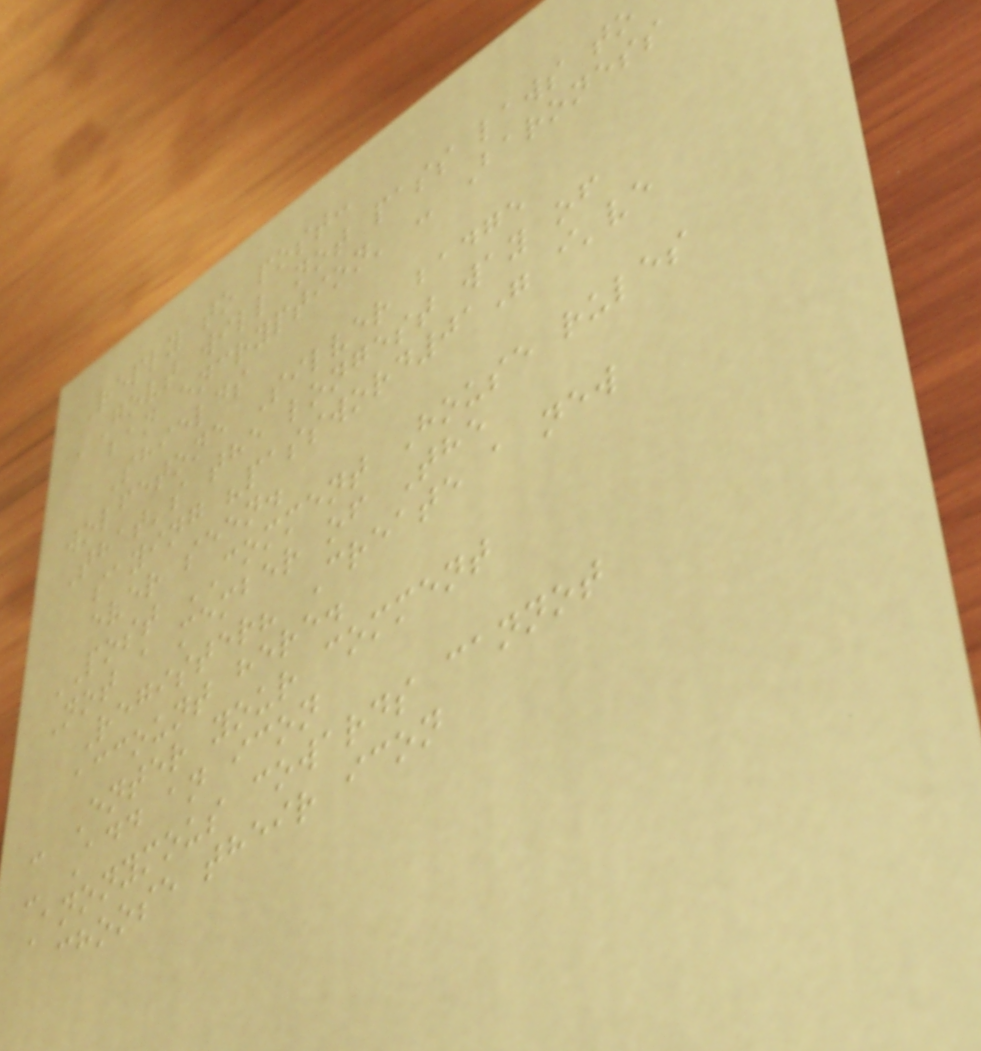Reply to post:
'Govt will not pass laws to
ban encryption' - Baroness
Shields
wolfetone Silver badge
That's the longest way of
saying "password01" i've
ever seen.
POST COMMENT House rules
Not a member of The
Register? Create a new
account here.
- Enter your comment
- Add an icon
Anonymous cowards cannot
choose their icon
